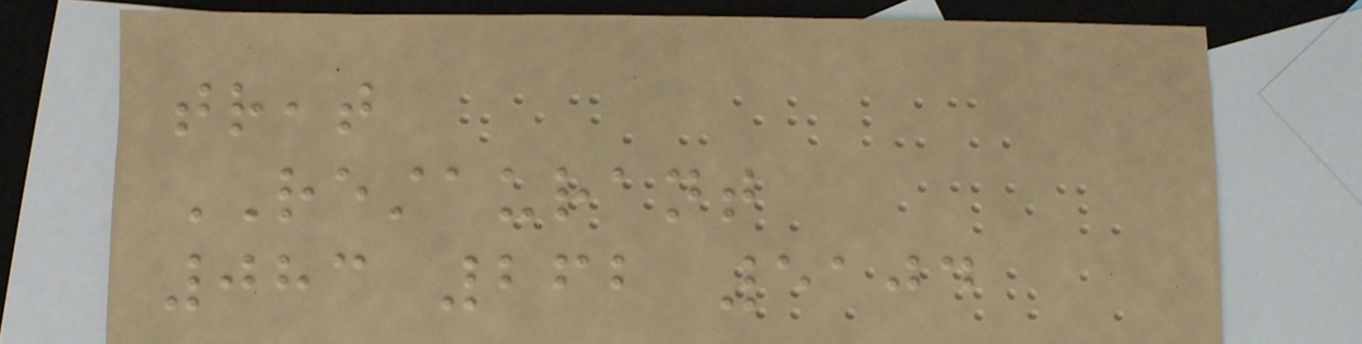treat
RESTAURANT
083 262 5104
